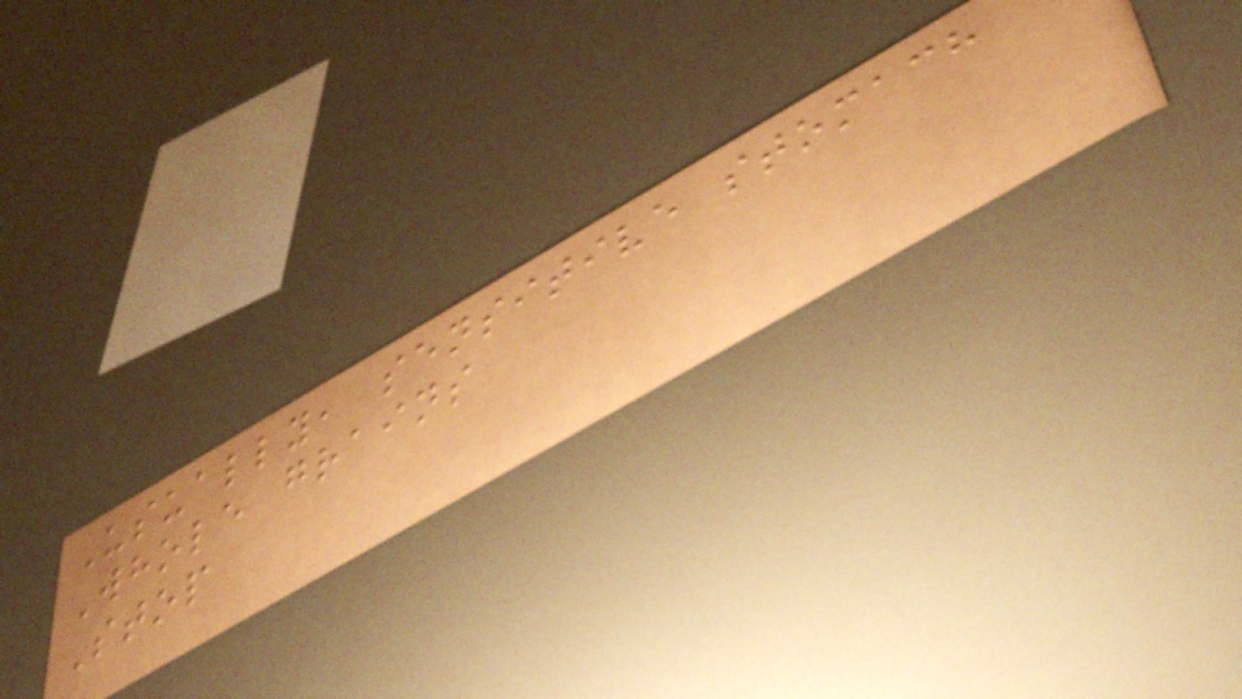Usually, sensitive stomach
Whole grains
Stop
